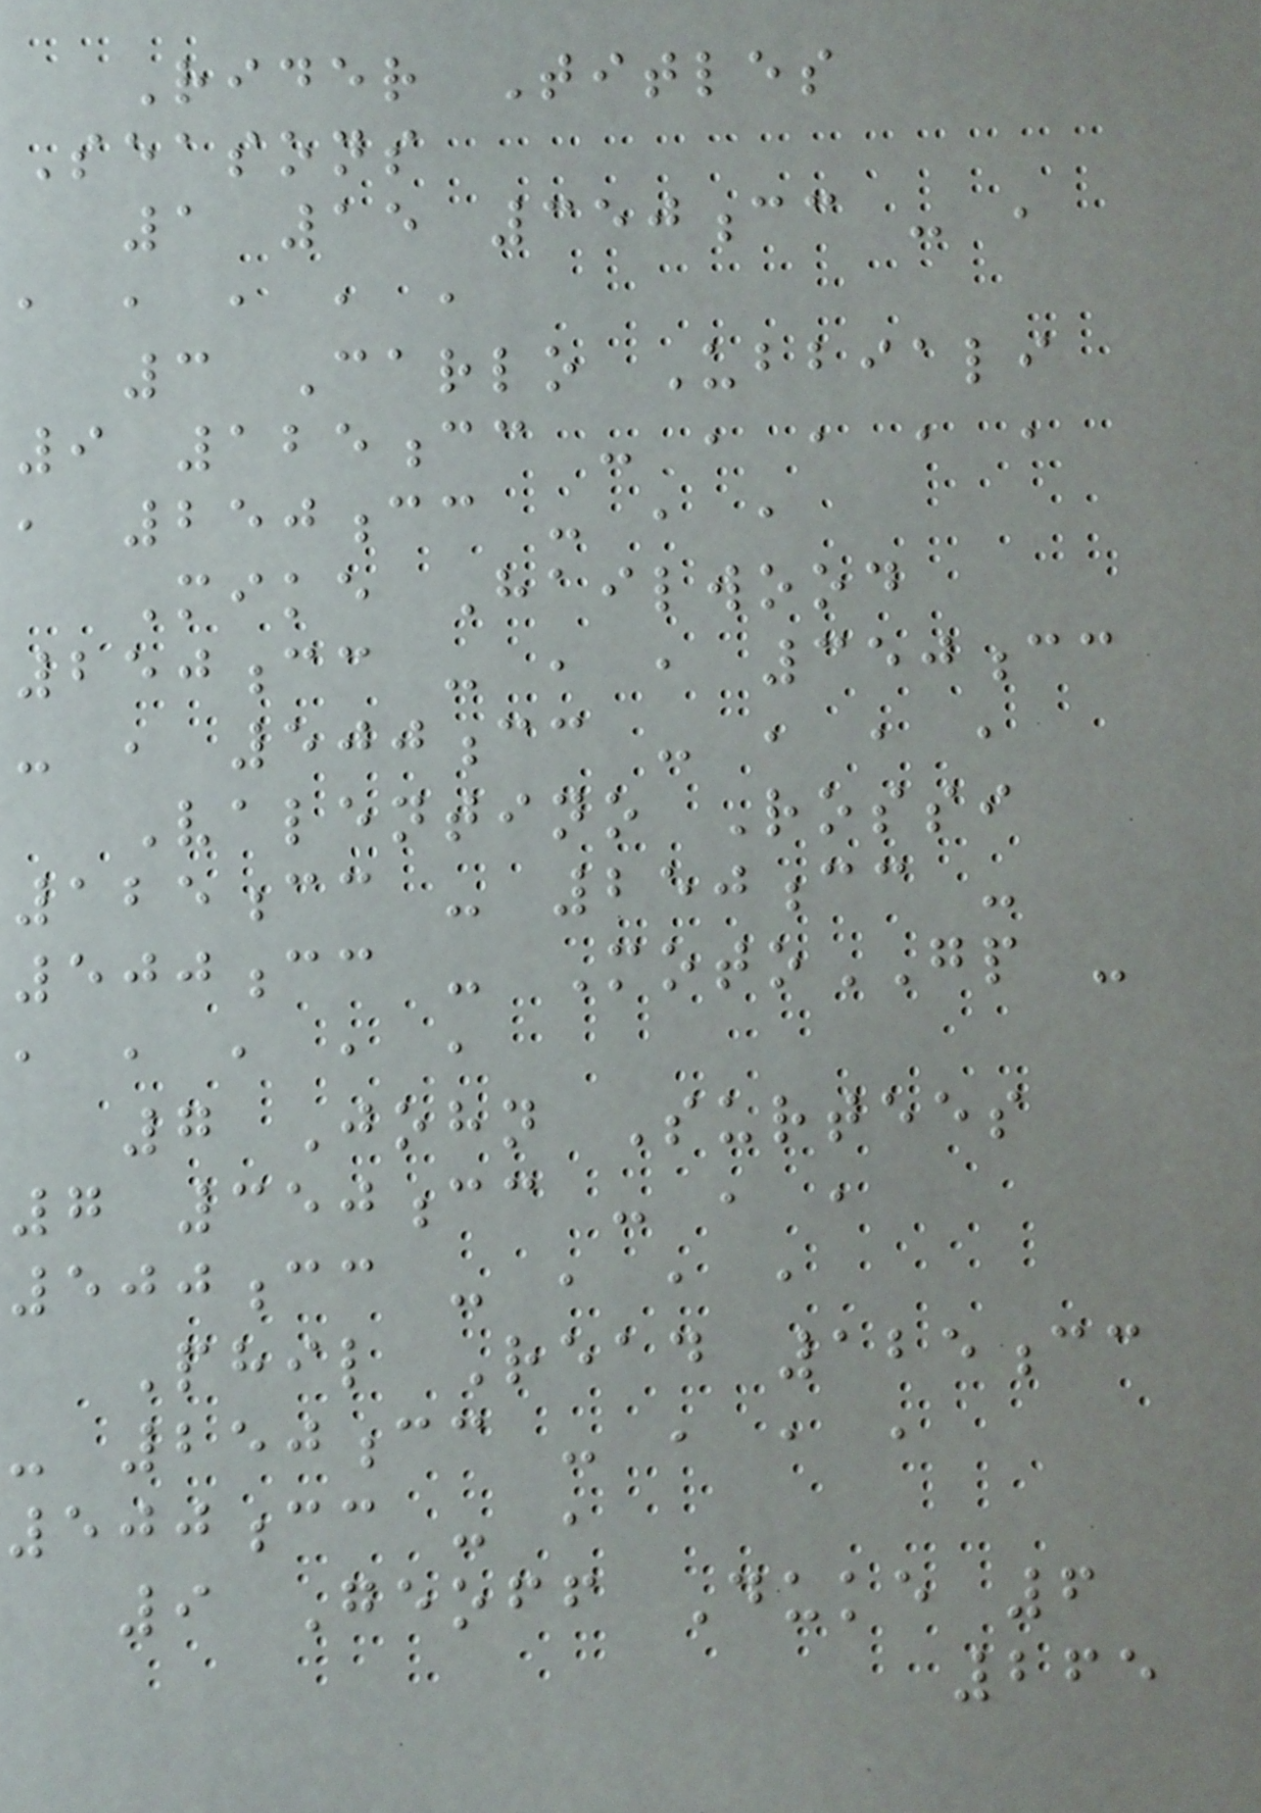Rider Titles
Seasons
1 15 350cc - ,
, , , , ,
3 Carlo Ubbiali
9 125cc - , , , ,
, 250cc - , ,
Mike Hailwood
250cc - , , 350cc
- , 500cc - , , ,
Valentino Rossi
125cc - 250cc -
500cc - MotoGP -
, , , , ,
7 John Surtees
7 350cc - , ,
500cc - , , ,
Phil Read 125cc
- 250cc - , , ,
500cc - ,
9 Geoff Duke 6
265
